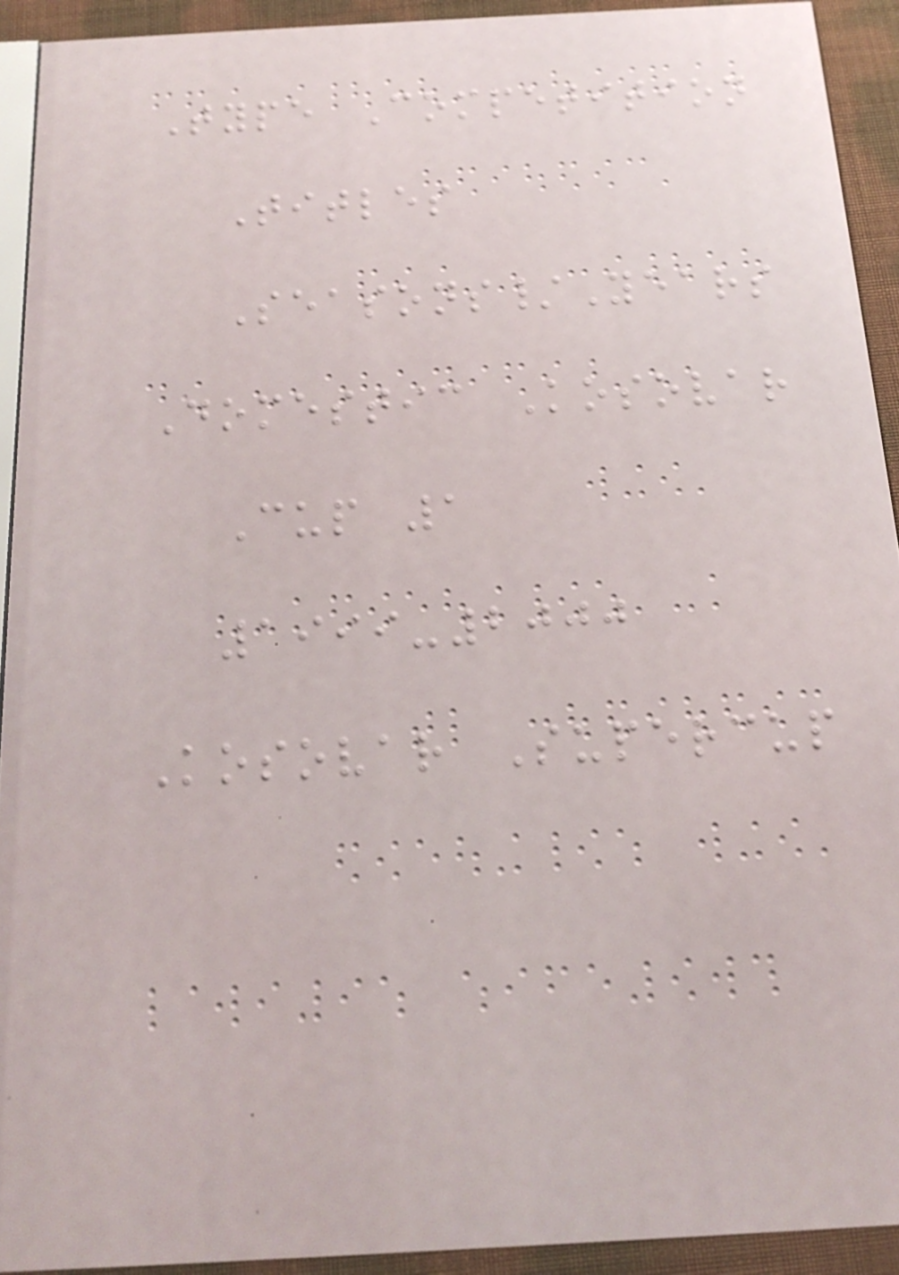Type Competition
Titles
Seasons/Years
Domestic Kosovar
Cup 1
1999-2000
Kosovar Supercup
